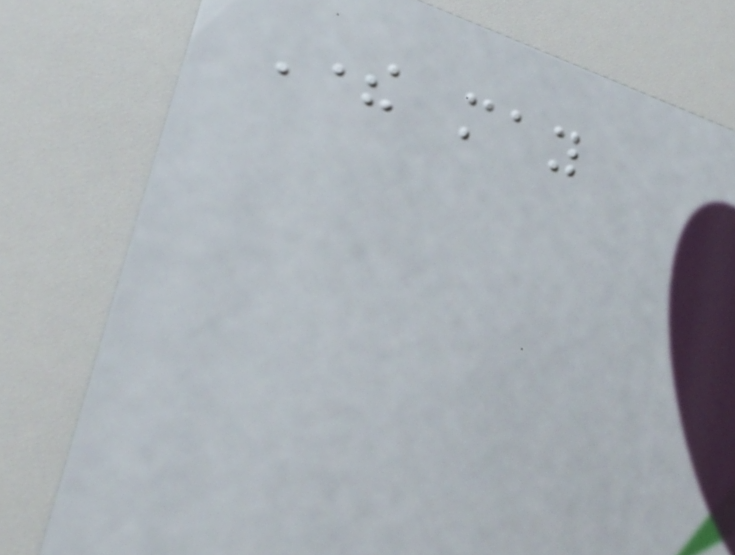There may
